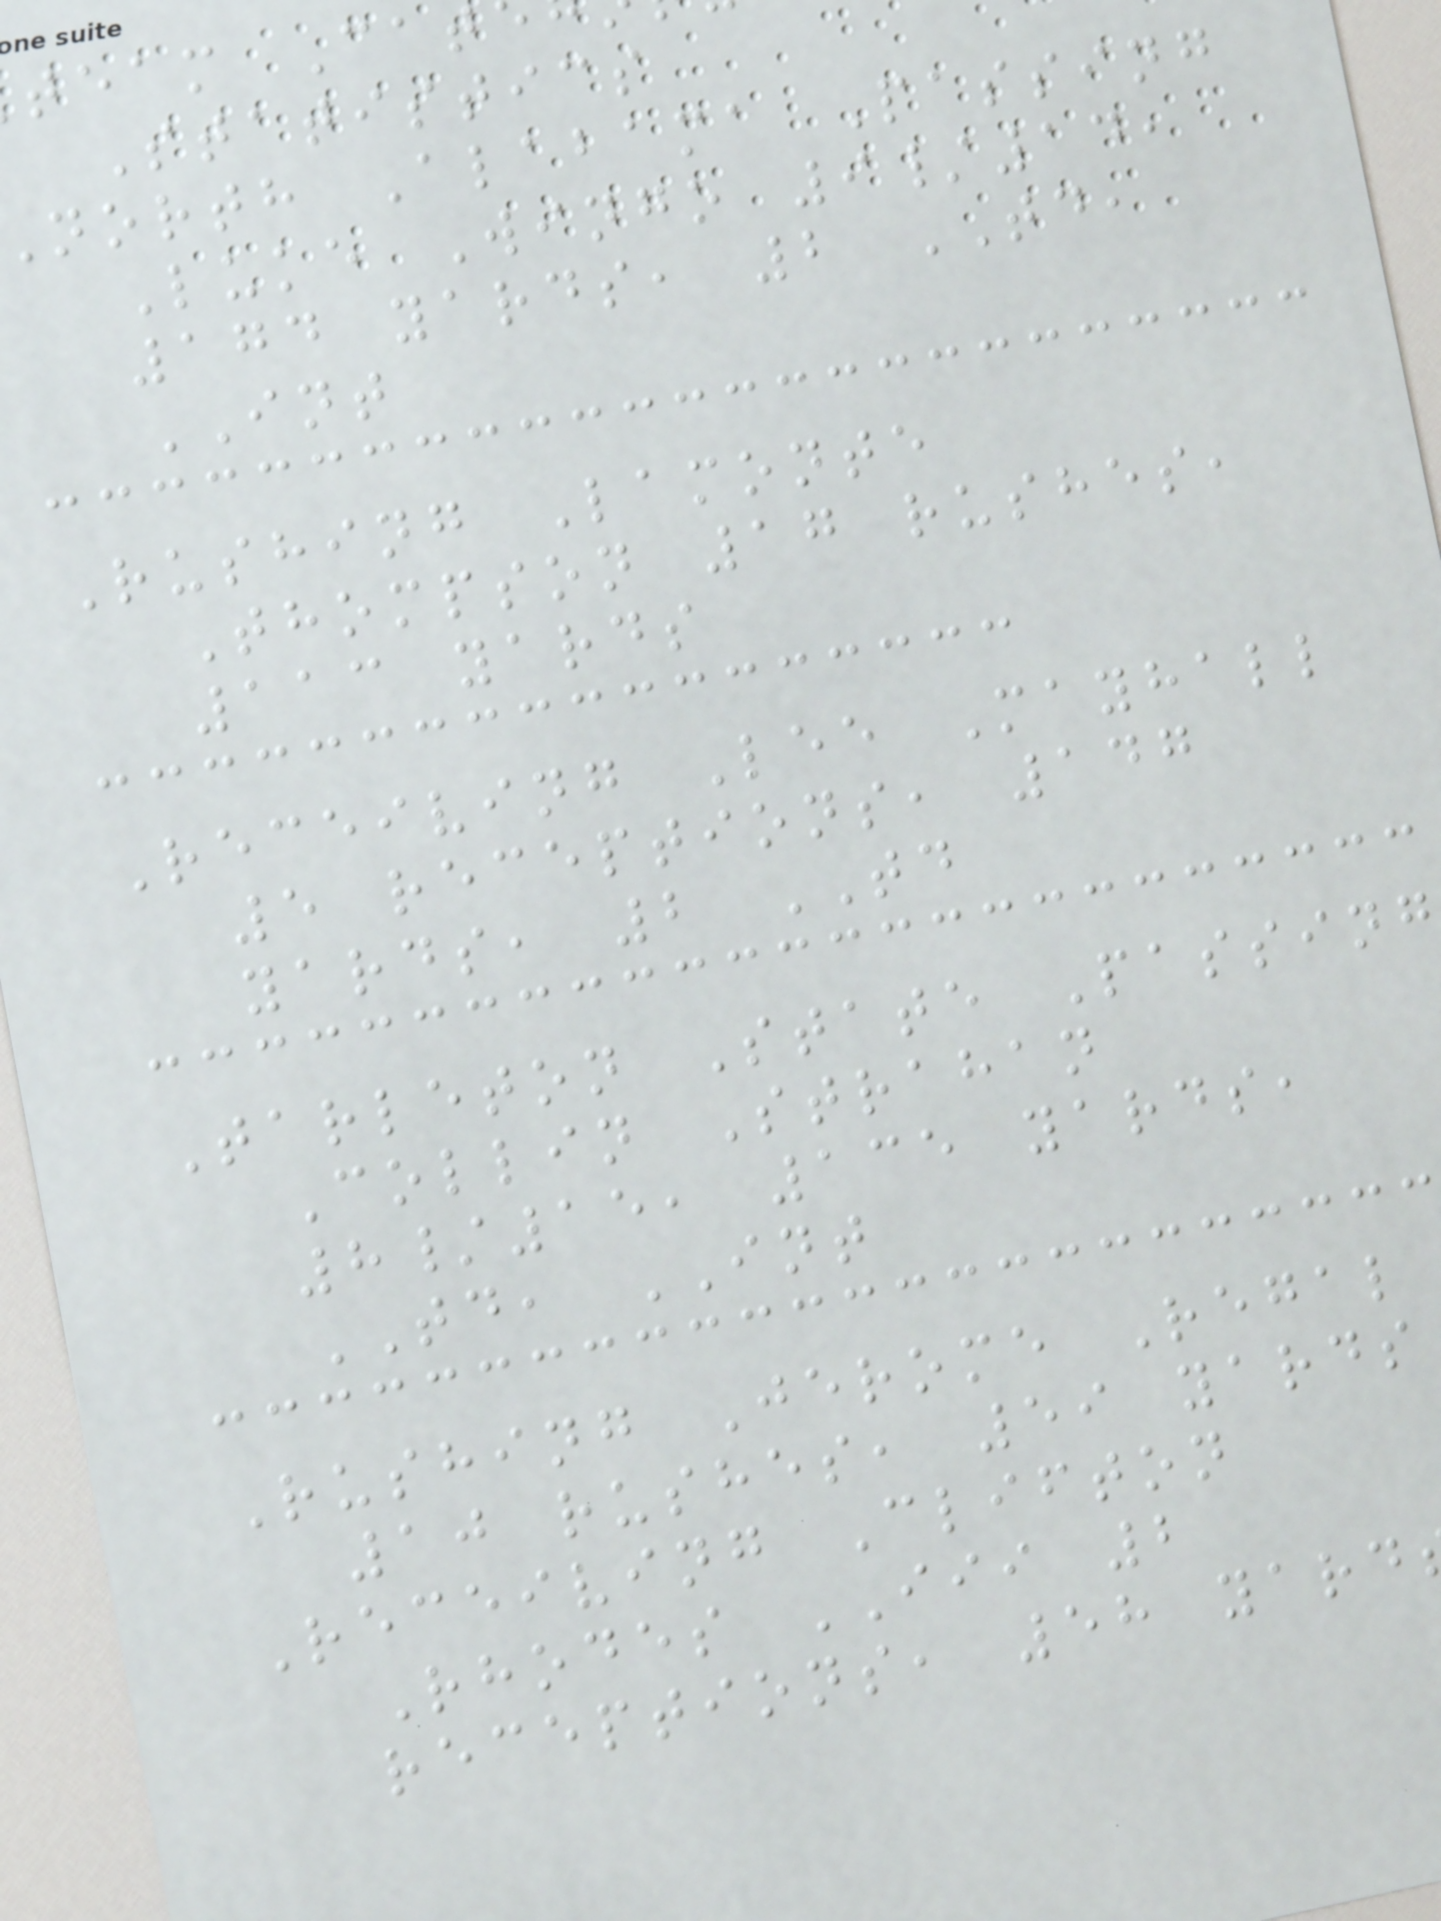team Cat
Statistics
north Alabama Passing
Luke Wingo 9/14,
174 yards, 2 TD,
INT
Rushing Lamonte
Thompson 17 rushes,
113 yards
Receiving Lee Mayhall
5 receptions, 147
yards, 2 TD
Tarleton State Passing
Collin Strahan
8/15, 135 yards,
TD, INT
Rushing Jerome Regal
10 rushes, 59 yards
Receiving Clifton
Rhodes III 2
receptions, 58 yard
